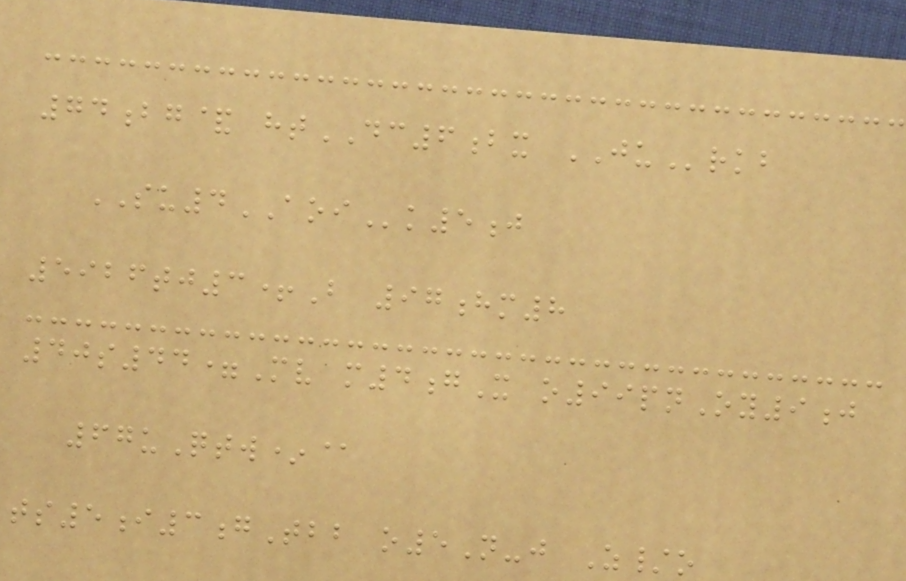74bg& htDC6bx JUrkb
SU4AOIk5j
5926tj3+B 97hm8
40s44=Mv m4gX o99pnOy9j
67uQtw*@
ts5i3gTbb o5N-j Z/o
